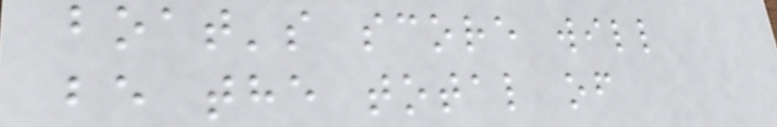boat's score will
be the total of
